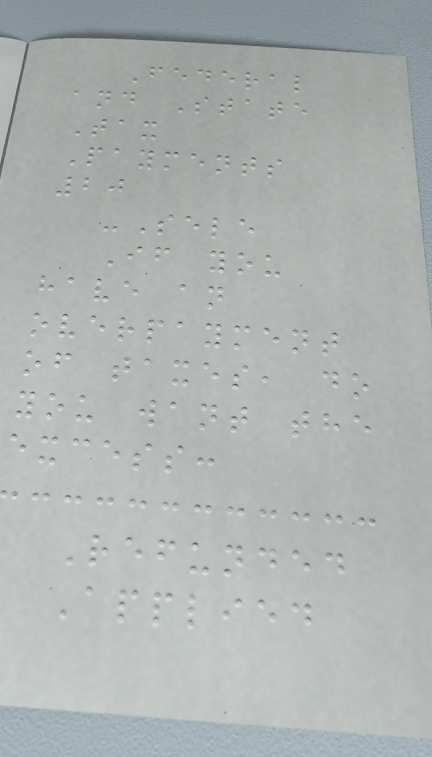Federal
and State
Tax
Payments
20
-Sele
If you
have an
overpayment
of taxes, do
you want the
excess:
Refunded
Applied
